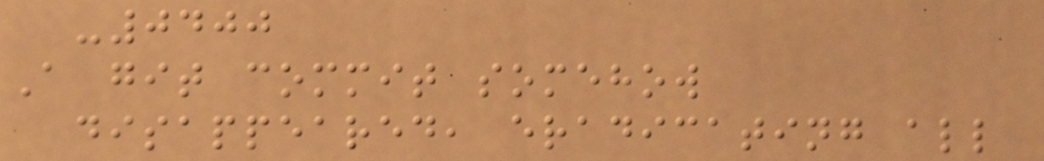-0400
A git commit somehow
disappeared, eradicating all
